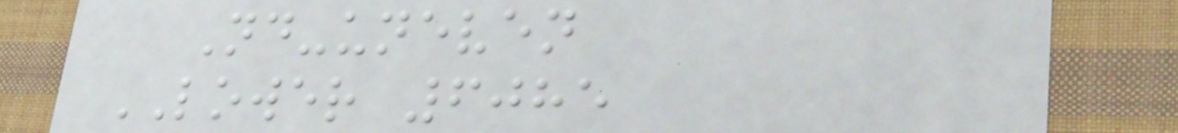Nd-uneven
LOWER 6085
